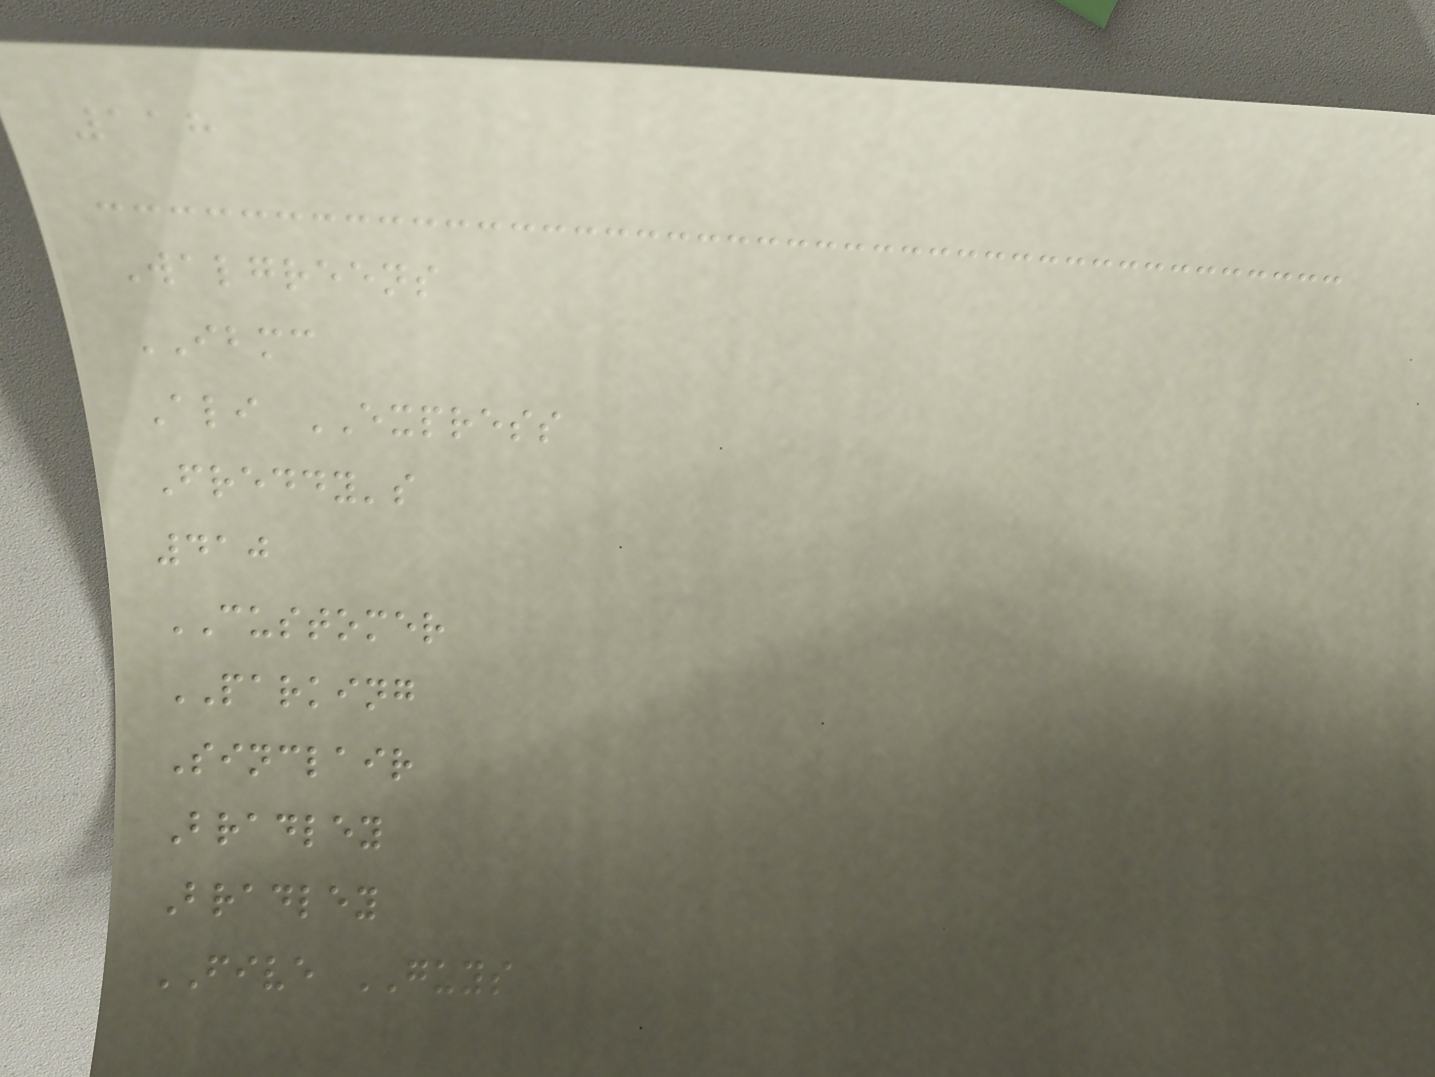118
Walgreens
IBMC
Ali EXPRESS
Freddy's
410
CUSTOMER
PARKING
Sinclair
Bradley
Bradley
FIVE GUYS
